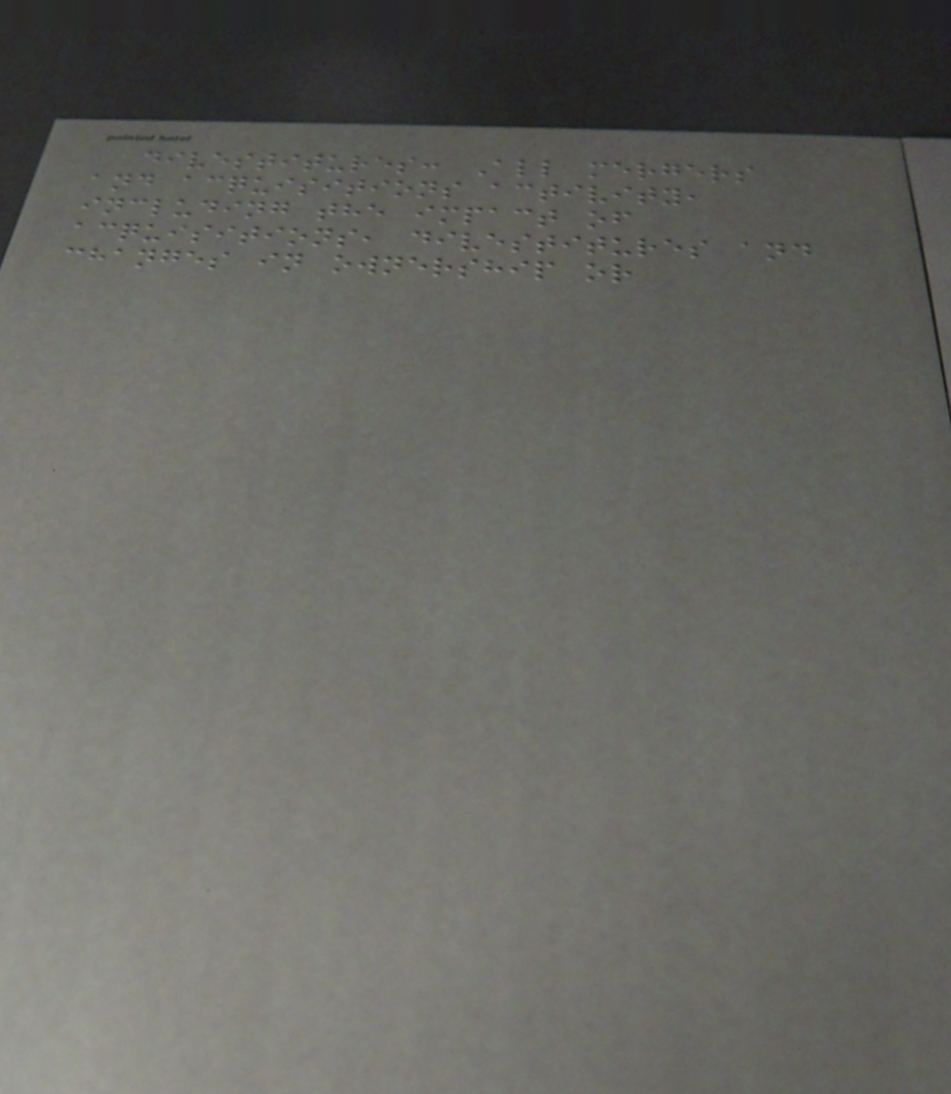divestitures: All mergers
and acquisitions activity,
including the impact of
acquisitions, divestitures and
changes in ownership or
